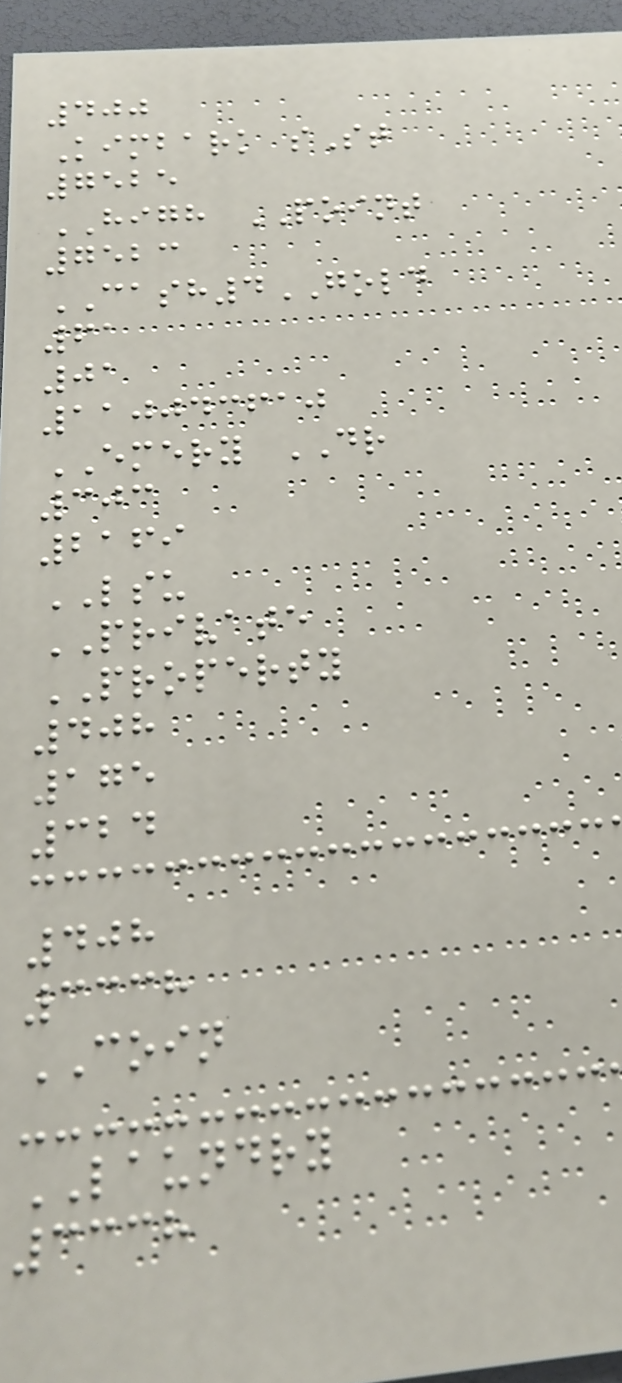400
Kimbark sSt
7525
HIGH POINT
7523
CASH4GOLD
61
01
110043610
EMERY DR
303
2169
LSU
PRIVATE
PROPERTY
408
175
324
408
3338
COIN
LAUNDRY
3338
